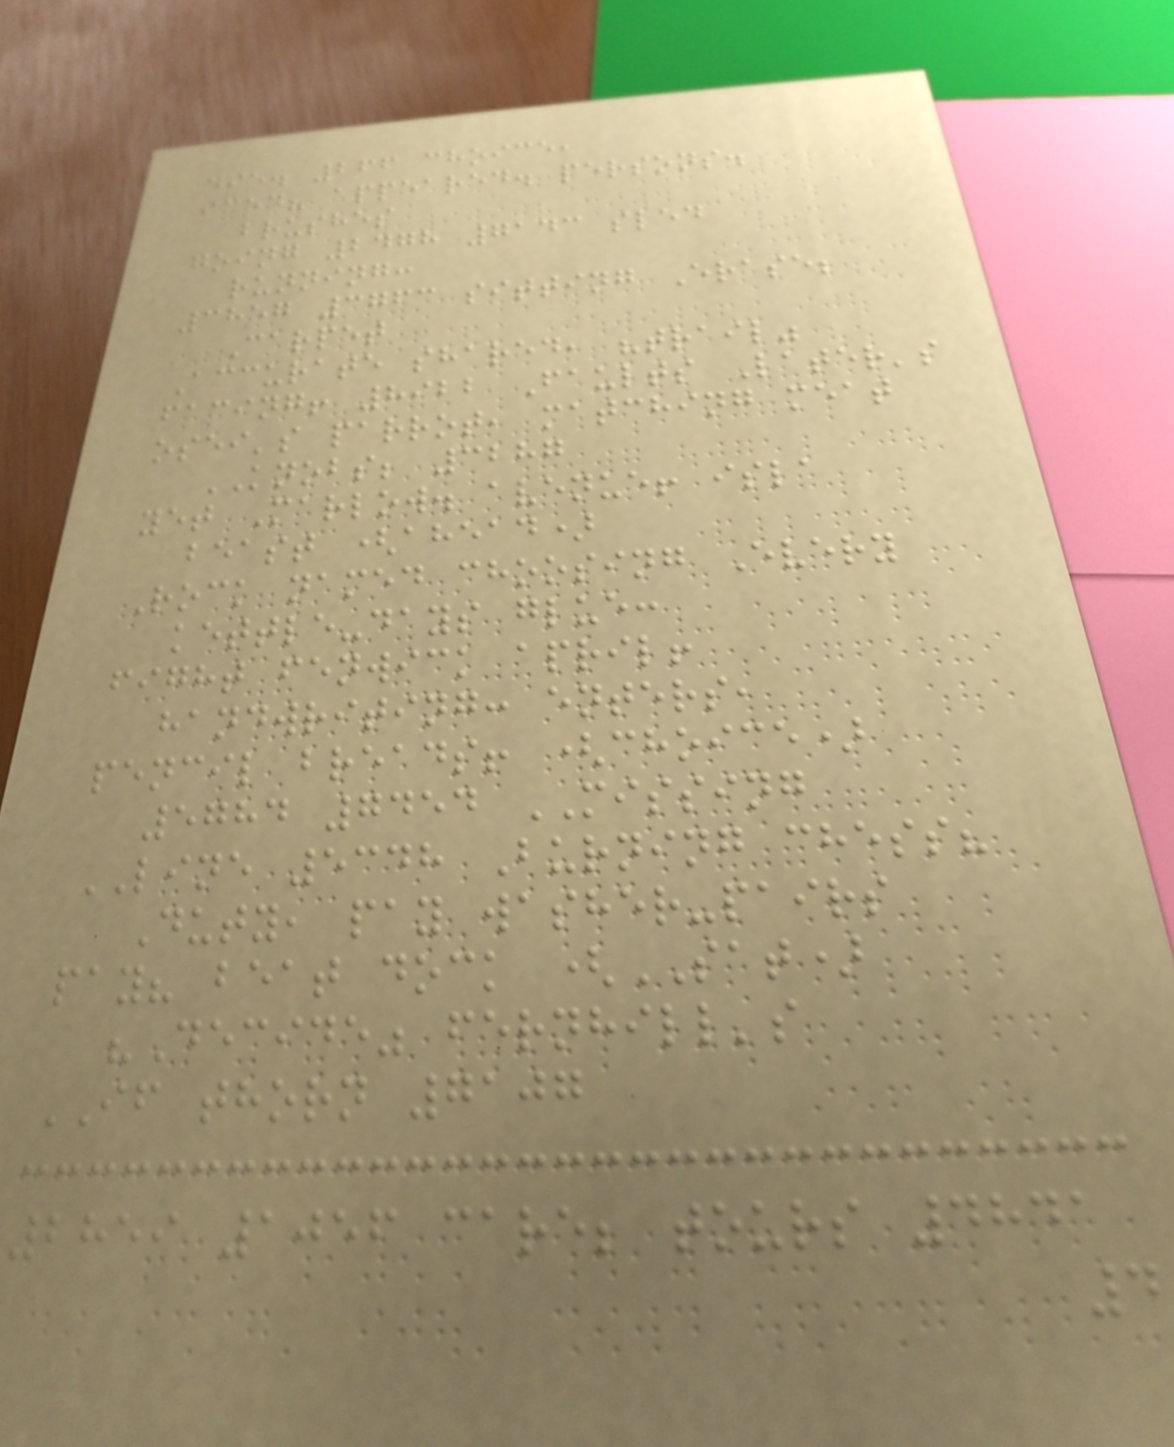die. 266 choice,
iced? appeared. persons.
brushes
going 2478 7143 sled
running:
3857 3763 sitting Erase;
Carpet
Accurate shared, "trail"
facing! 8922 Faults Later's
osei's parrot, matching meat
KNOBS; 3287
yet Marlow. avenue! isla
beast (ahead)
Rock named choosing Every
kettle-days glue:
fight fenwick april!
handwriting: enters,
pencil breads! (choice)
5784 7454 MISSING
LINE 5348 Burning chess?
Duty, pay washer-pairs
pay? beat dock (SAT)
"Decide" fernhill's
IF thorn 7107
2859 1056 care; tours 4841
4
